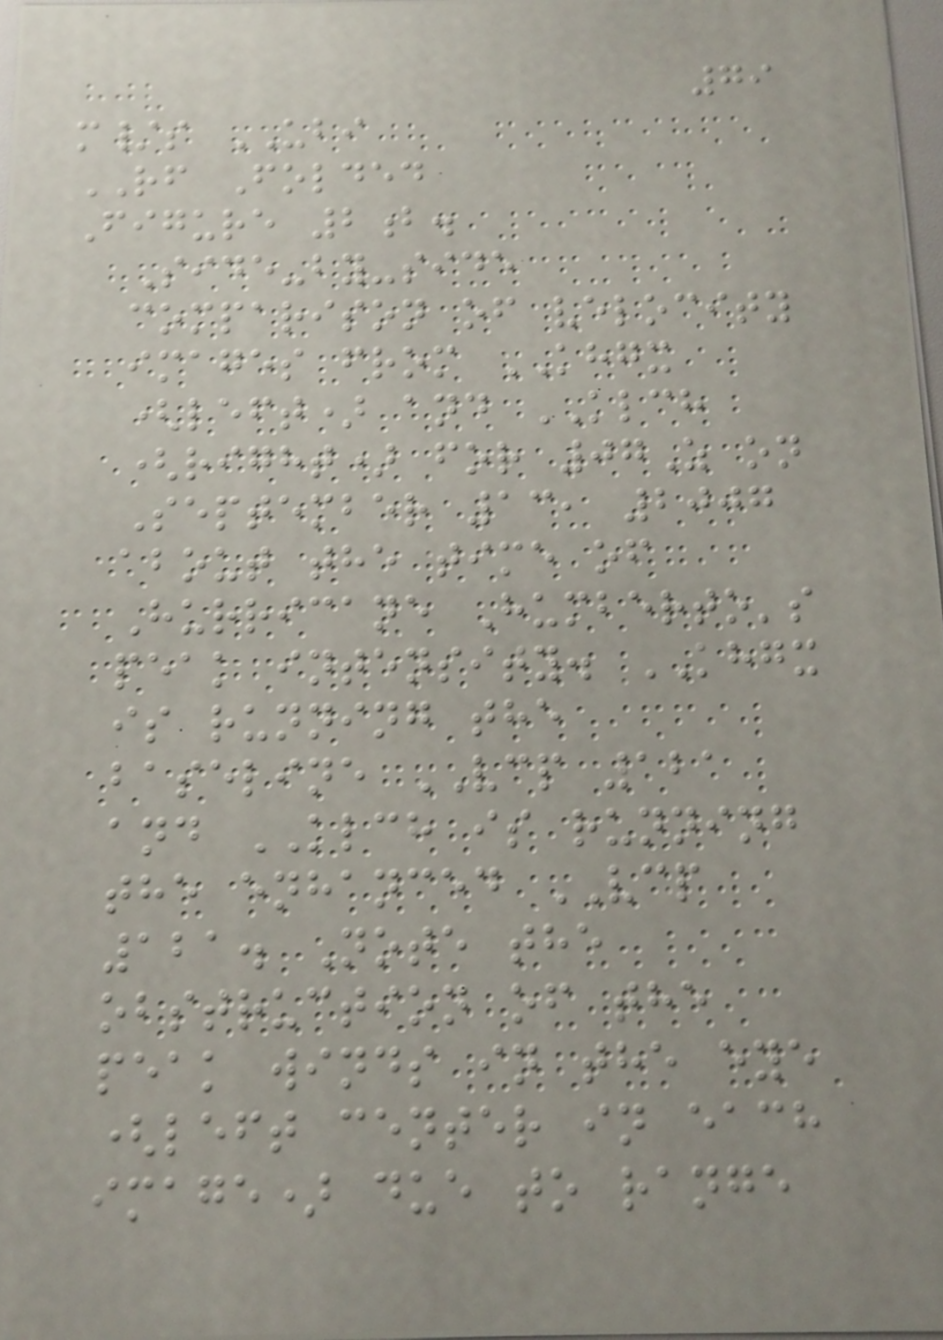79
m/s UBI
RF Folded
Figure 2b.
Side-by-side
comparison of velocity
images from KHGX
(left) and KLCH
(right) for 07Z on
September 13, 2007
about the time of
Hurricane Humberto's
peak intensity. KHGX
is running the
baseline VCP 121
and KLCH is running
the enhanced VCP
121. Note the
obstruction of the
peak winds in the eye
(left center in each
image) due to range
